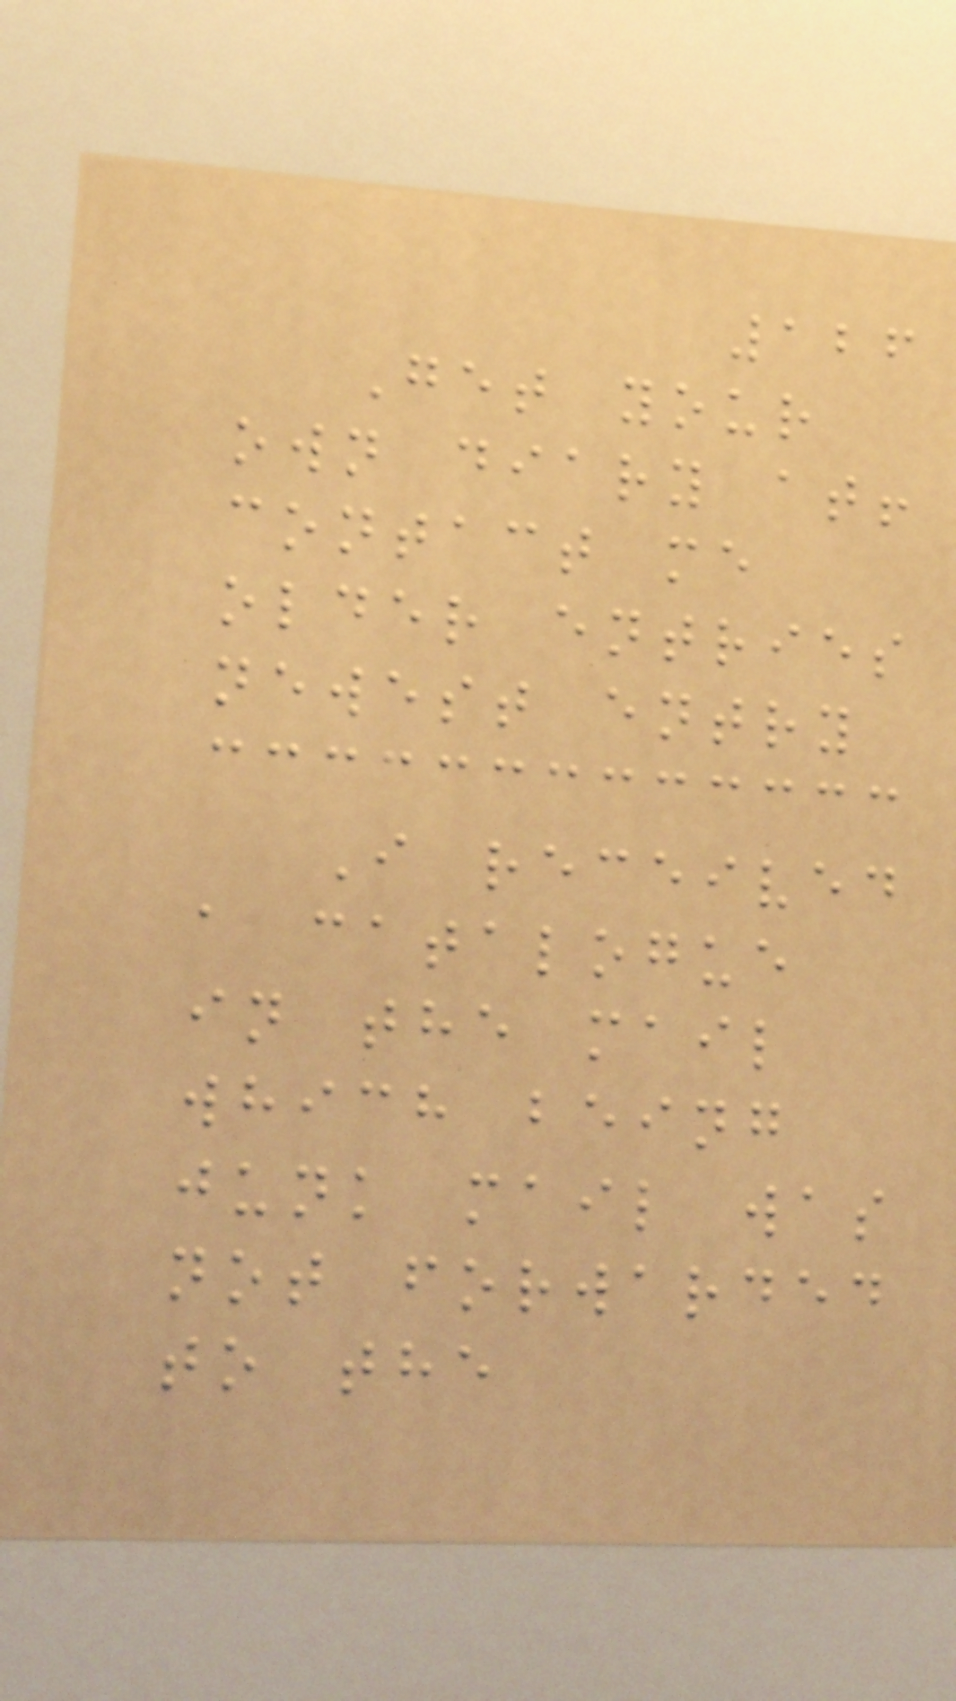126
Get your
own diary at!
contact me
older entries
newest entry
I received
a catalogue
in the mail
which being
junk mail was
not forwarded
to the
